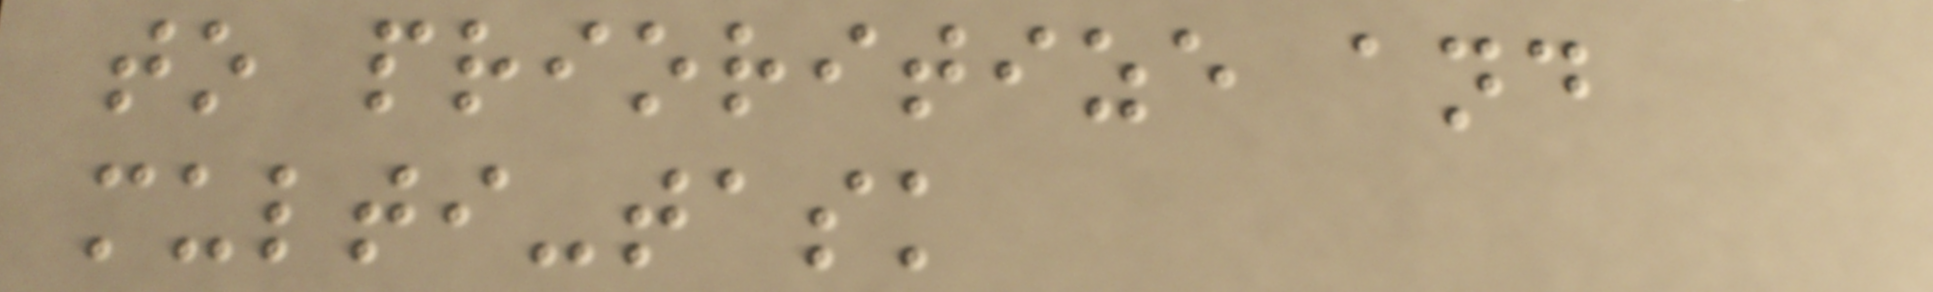to prioritize and
multi-task
